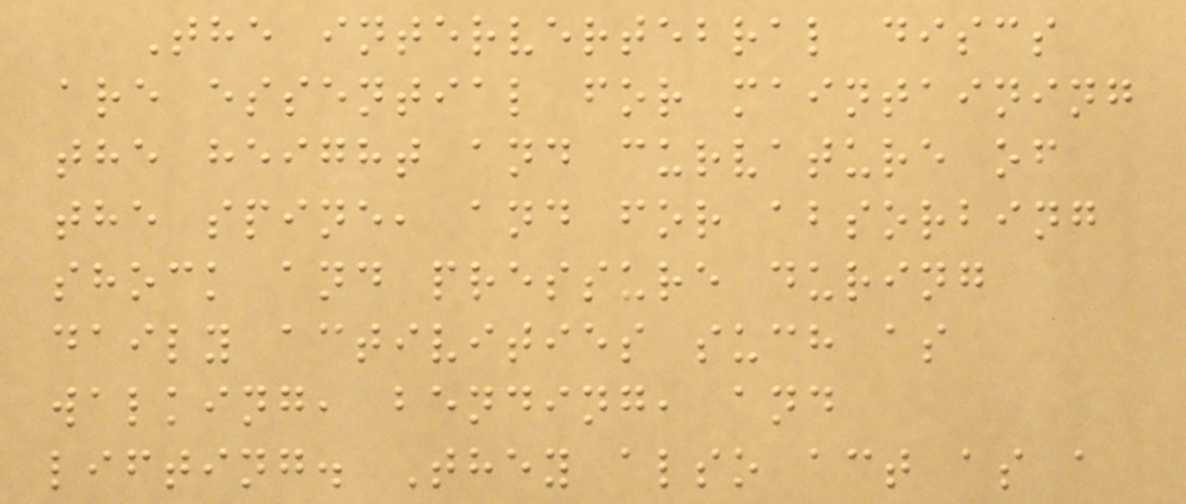The intervertebral discs
are essential for maintaining
the height and curvature of
the spine, and for absorbing
shock and pressure during
daily activities such as
walking, bending, and
lifting. They also act as a
